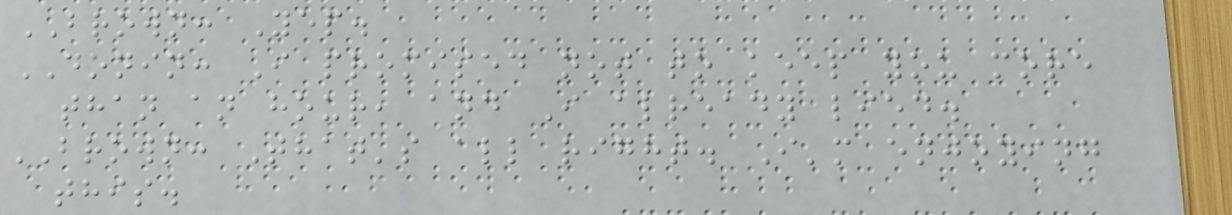BROWN: Yep.
DONIN: I promised not to keep you more
than an hour, and I already lied.
BROWN: That's all right. I'm enjoying
this.
